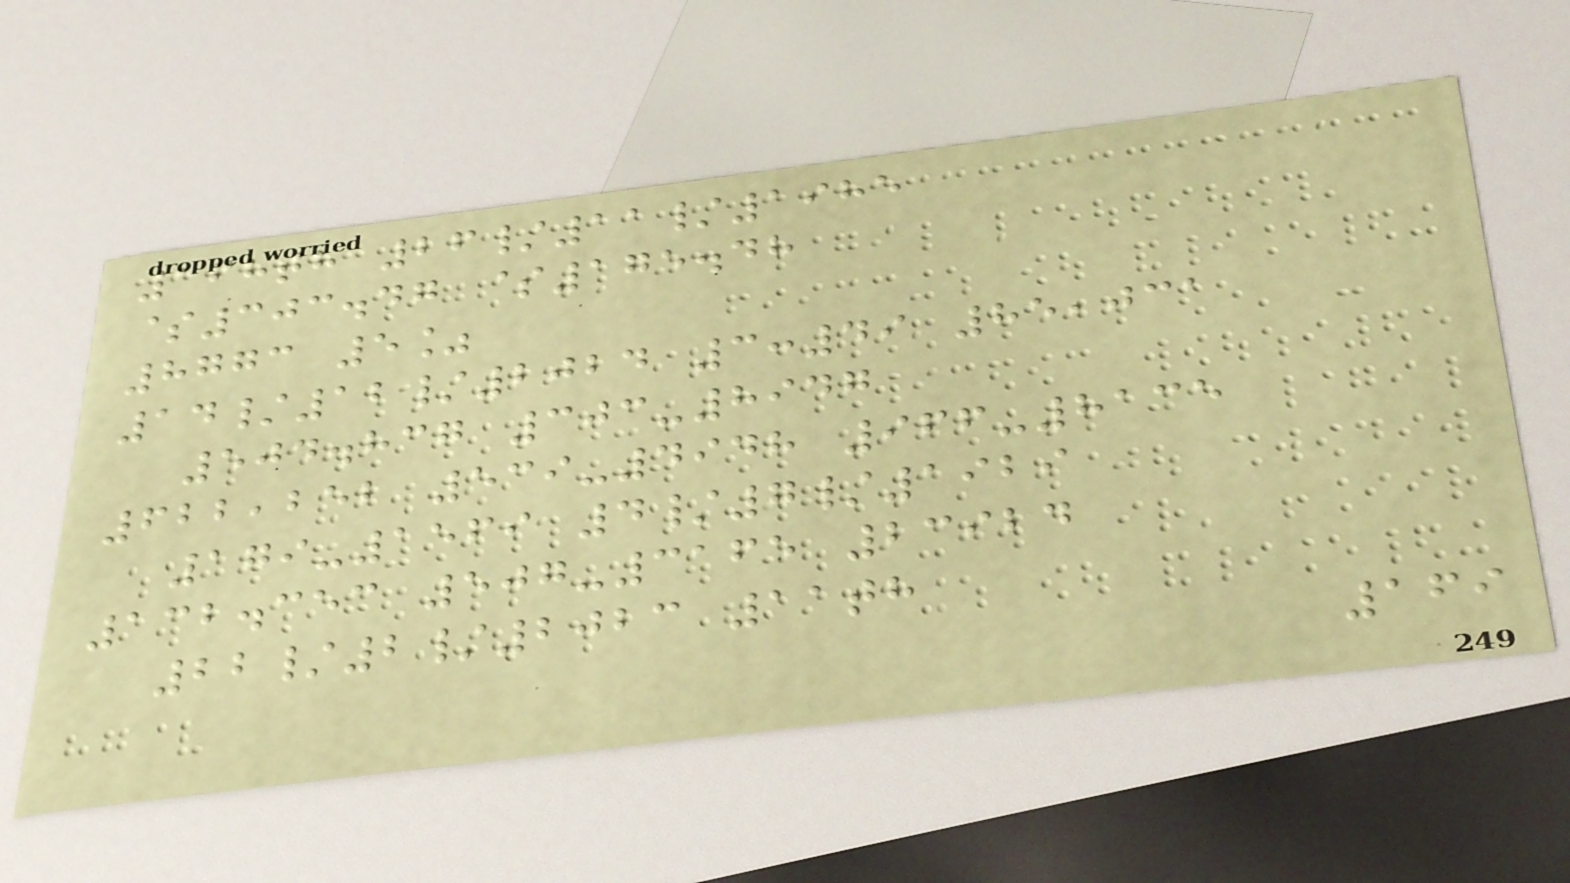168th 26/11/1985
$303.47 $175.48
8773 5%
14/12/2024 3:49 85,031
504.837 303-8947
622,252 539-4948 966-8135
179-1569 4/7/1929
132.353 507-3165 23924
22/2/2023 11th
169
